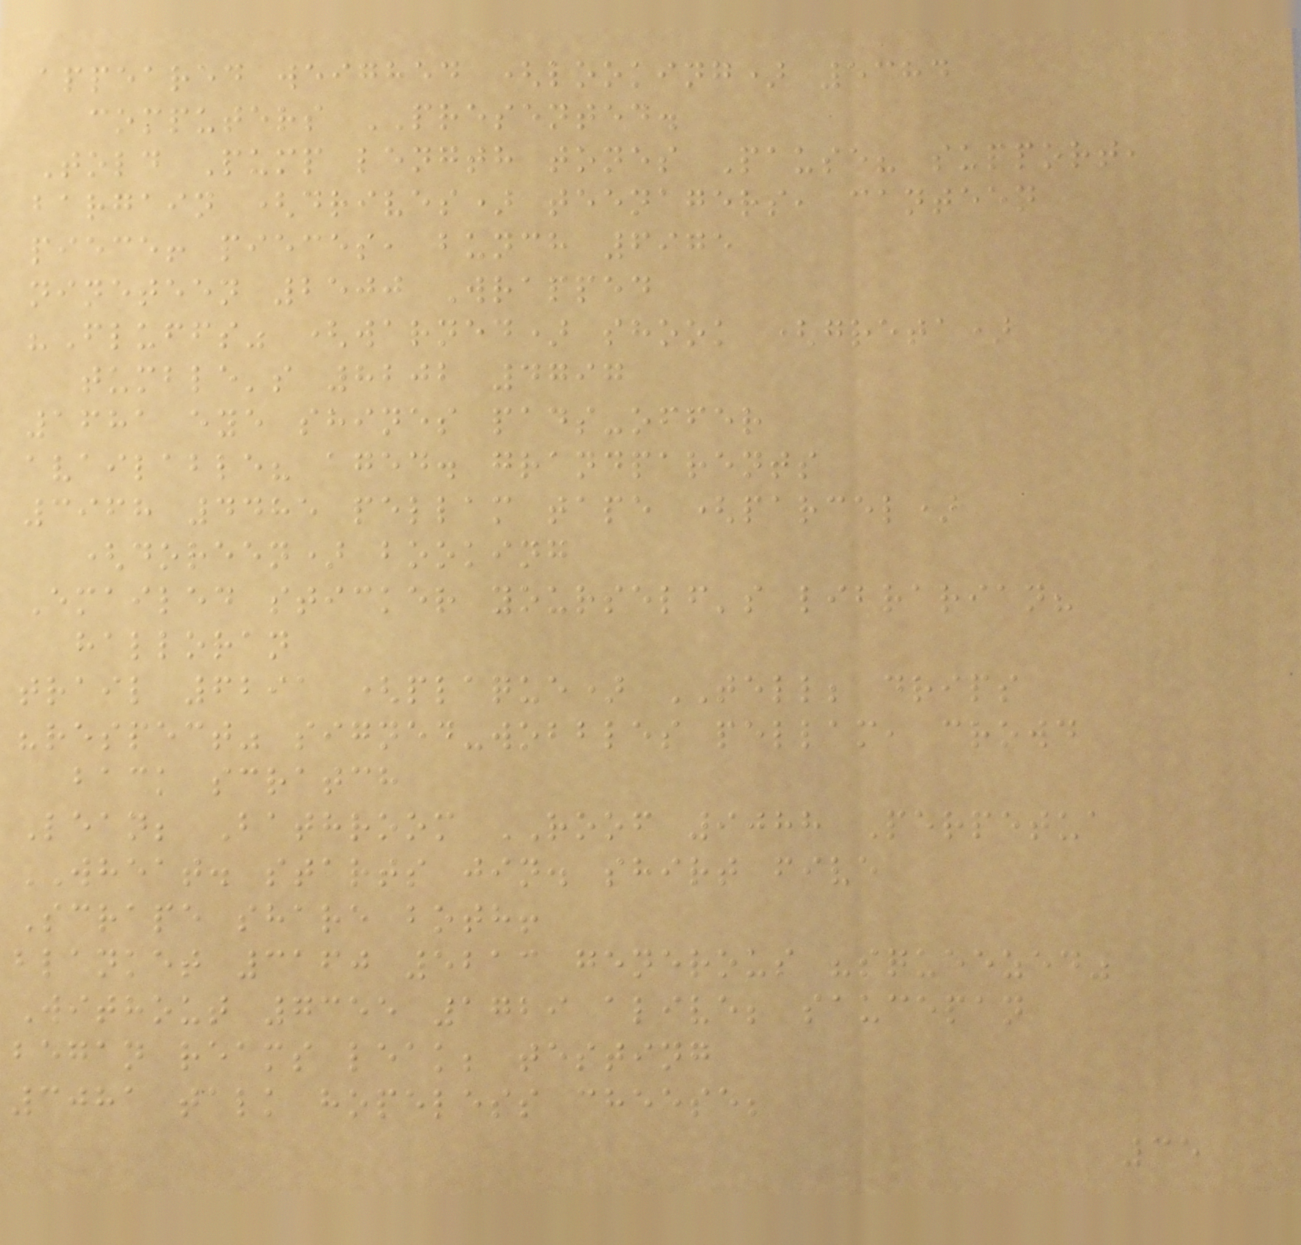appeared weighed (looking) 5384
computers PRESENTED.
Told Pump length tones Pause? support,
bargain (drives) teenagers, canteen
piece! pieces, bunch 6975
nineteen 2500 Wrapped
"Fluffs" (warned) shook (greta)
tumble's 8202 4797
1681 eye shines pads-offer
available? aged. grandparents
3968 4485 pellam tape (parcel)
(doreen) booking
Emailed sticker yourself's librarian?
halloran
trail 6291 (plaque) TELL; drips
"respect" signed-wobbles pellam, crowd
back scratch
Lean; Bathroom ROOF 9088 Perpetua
WHEAT. starts jin. shirt five
Scrape share both!
blanket 3160 5213 generous "squeezed"
Without 7355 1729 alive; saucepan
began reams leak; testing
3081 talk hopeless cheese;
35
